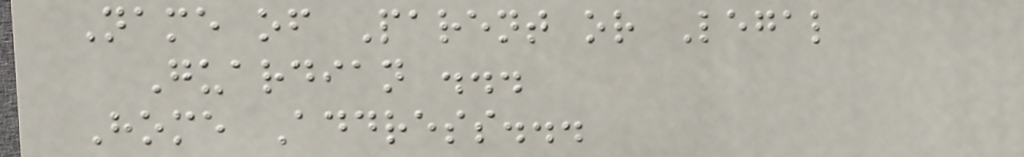Name of Parent or Legal
Guardian ...
Home Address...
